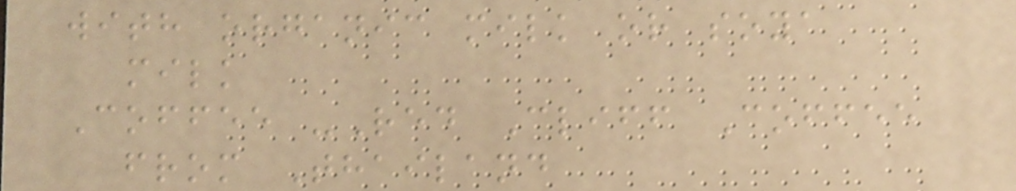with organic milk or soya
milk
Coffee -Red Cliff Coffee
from Thailand
